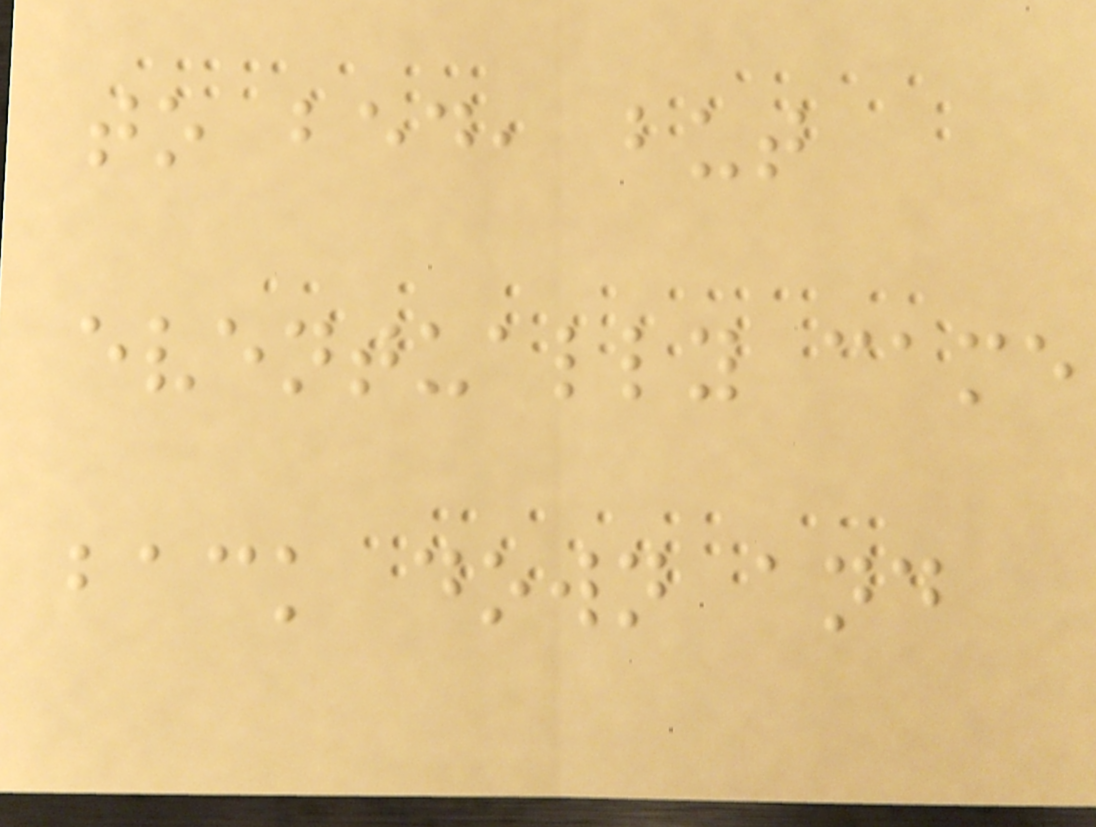to bed, but
eventually came
back down and
